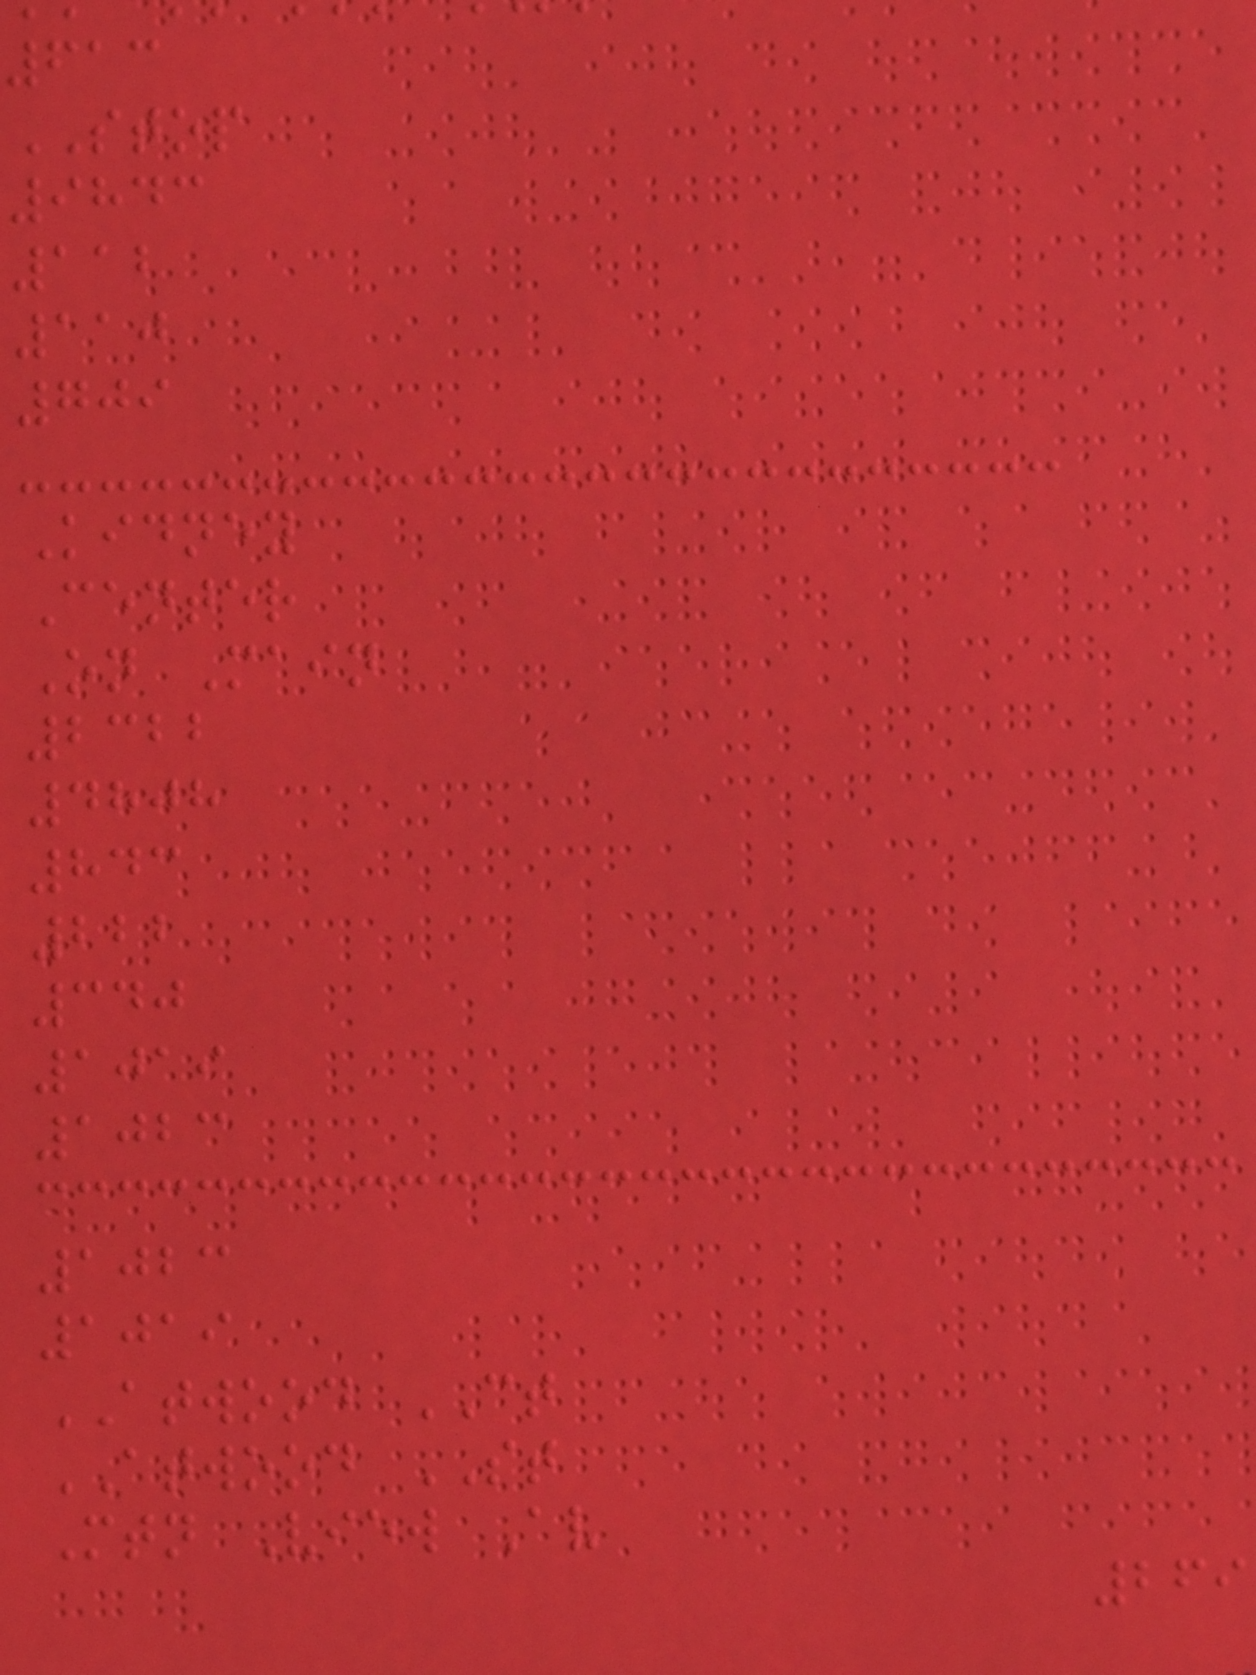613
STOP
9843
112
110
709
Kidney
Center
On Main
2322
4808
843
222
340
1019
1023
1023
1019
ATWOOD CT
ATWOOD ST
Mtn View Av
269
